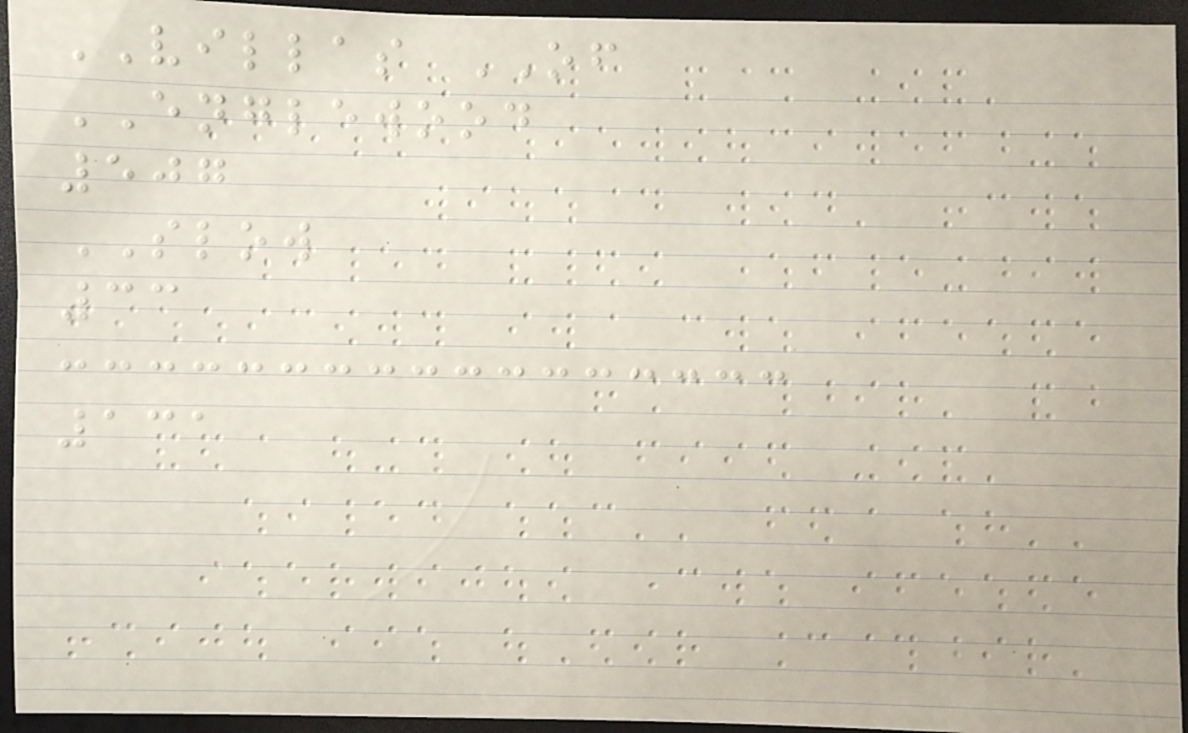VILLAS OF
ENGLEWOOD
507
SLOW
33
131
